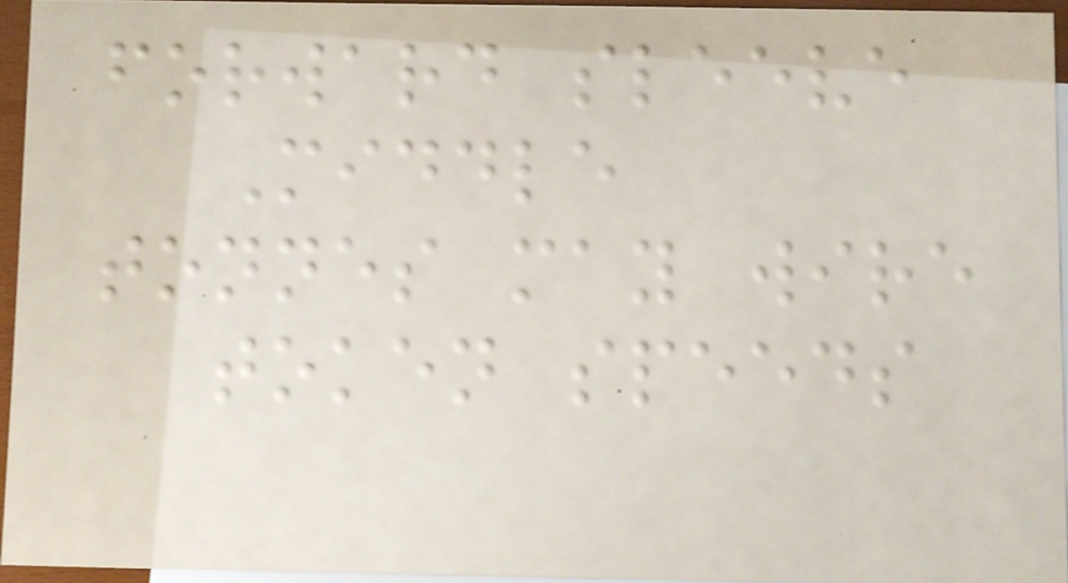forward sleeve
Middle
tonnes may wire
token speeds
